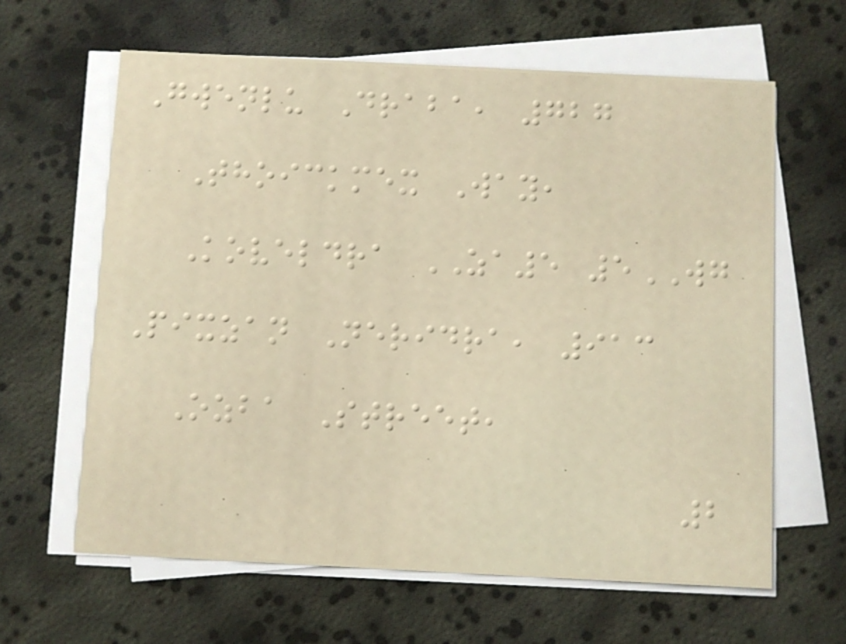Gwenlu Draba, 727
Thoickmex Way,
Koveldra ZA5 5WG
Pixzan Neridra, 913
Ozba Street,
2
